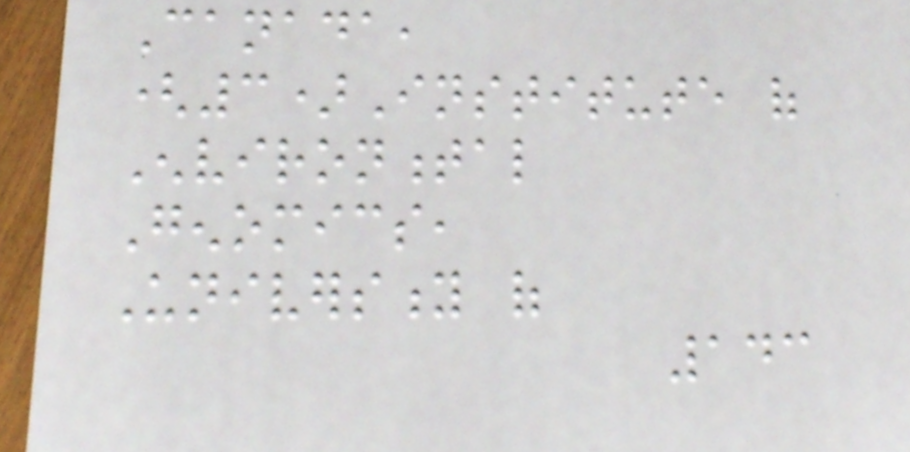Canada,
(3)Institute of
Environmental
Genomics,
University of
143
